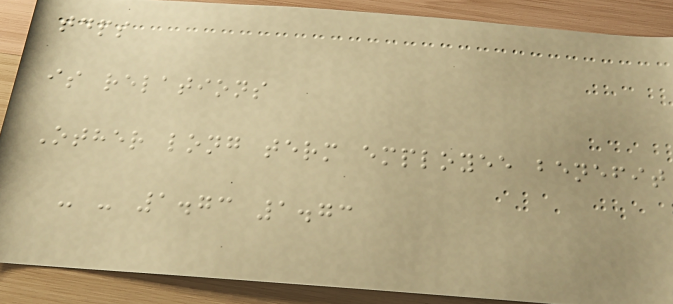tdps
is relations
Other long term employee benefit
- - 1.73 1.73
